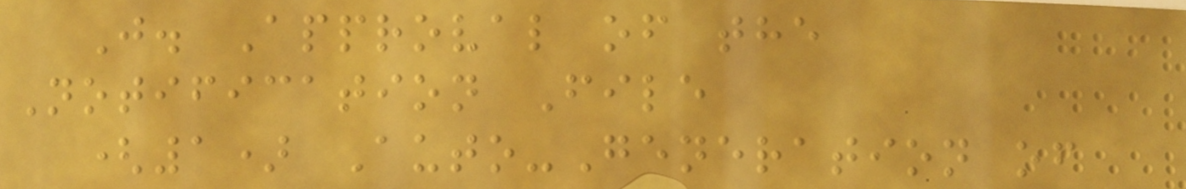J. Approval of the
Notification File
(1) Auto-Generation of
